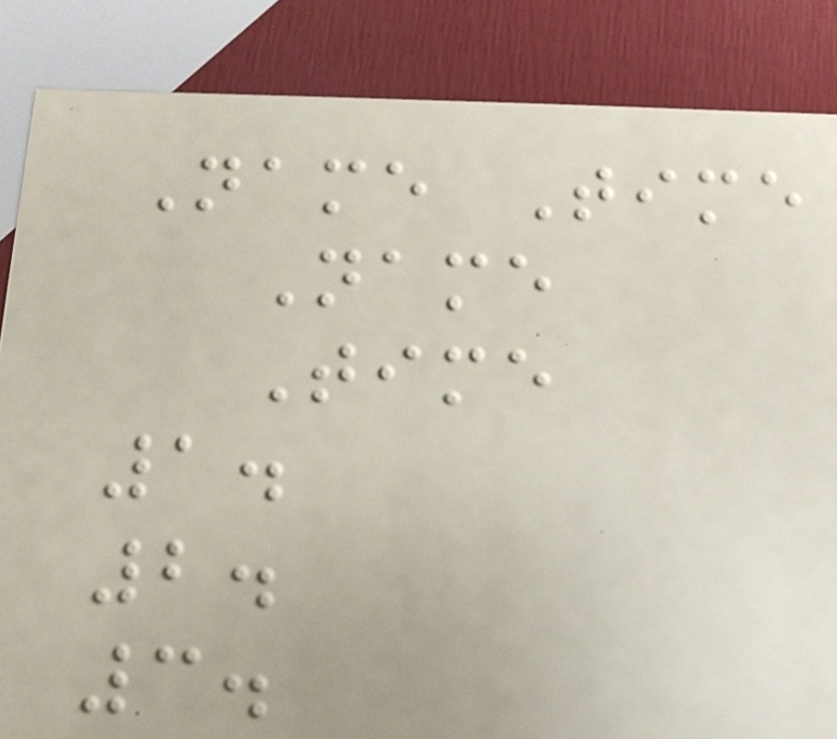Name Time
Name
Time
1.
2.
3.
